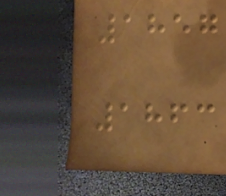1857
1863
